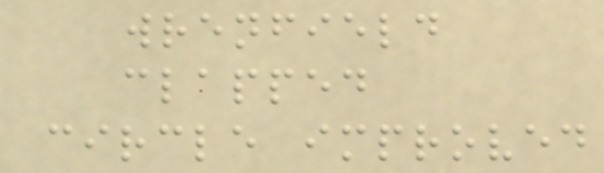wrenfield
clapped
circle improved
